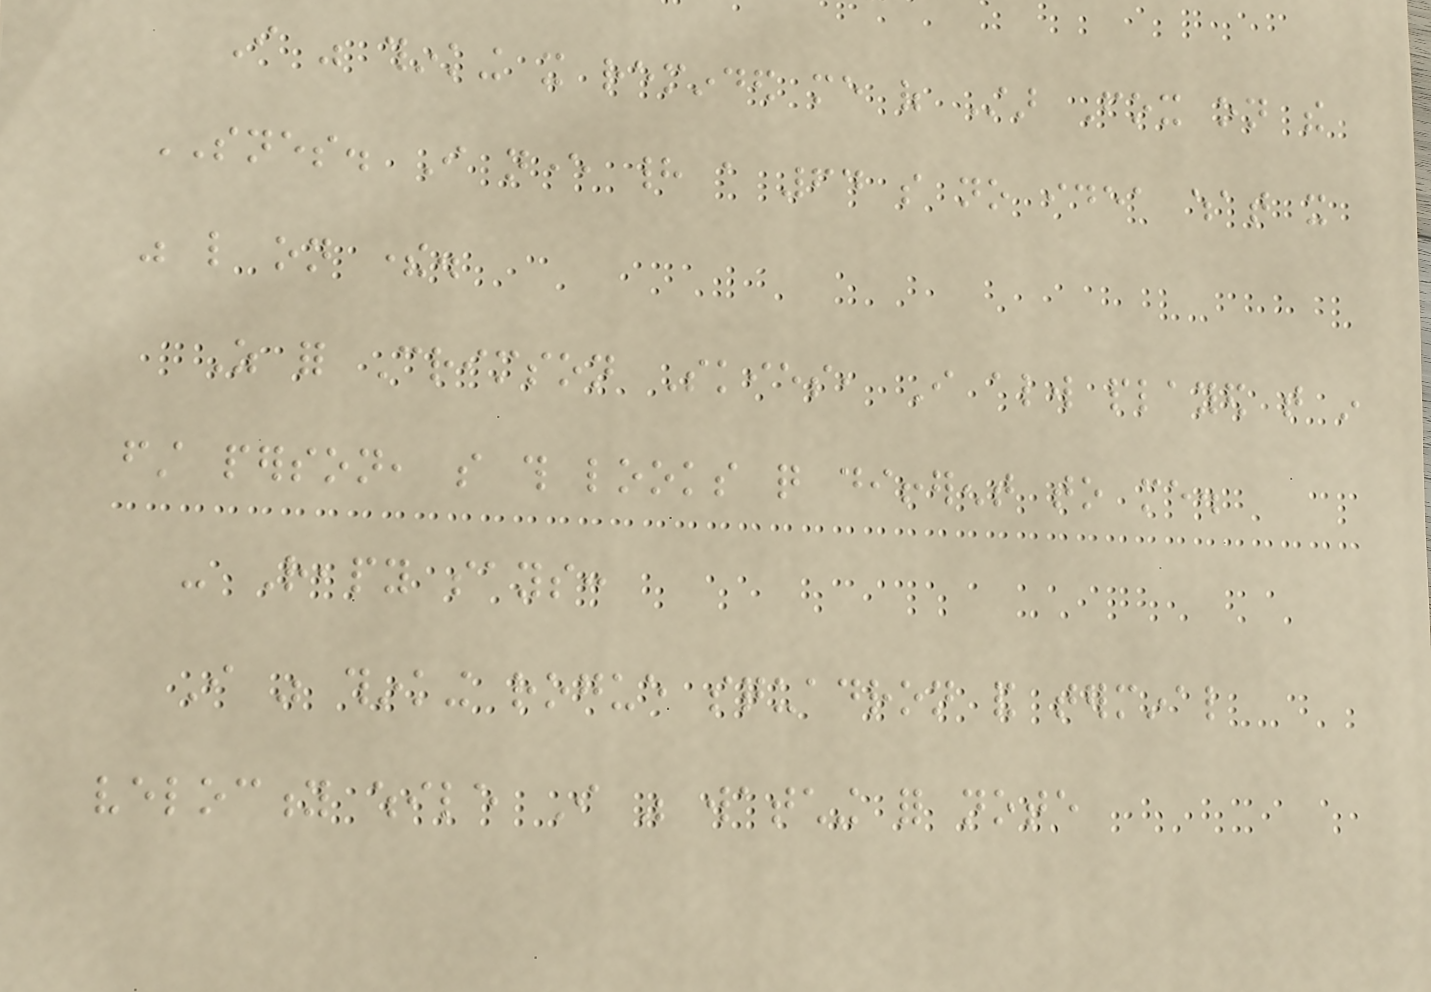I was thinking it reminded me of Star Fox on the
SNES. I never had a 64 so no idea what it
was like on there.
As for Crimson Skies, I always played that in
first person, so this looks quite different to me.
- Reapy says:
I was thinking rogue squadron and terminal
velocity while I was watching for note
